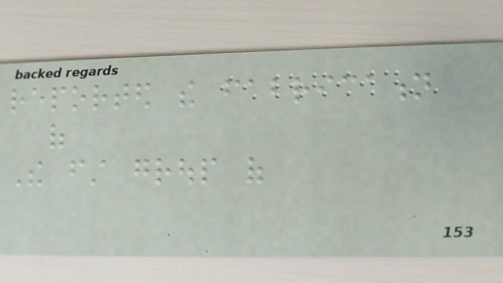reported the fabrication
of
The first group of
